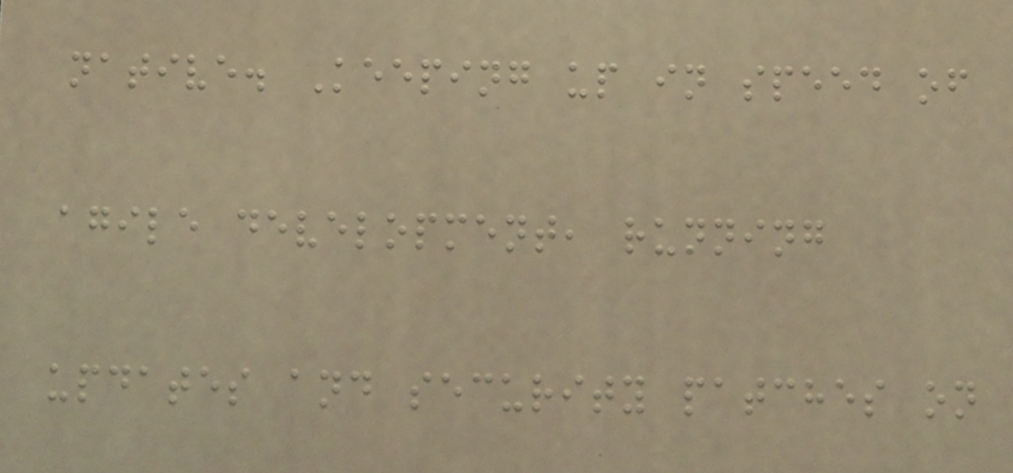native. Keeping up in speed of
agile development, running
updates and security patches on
